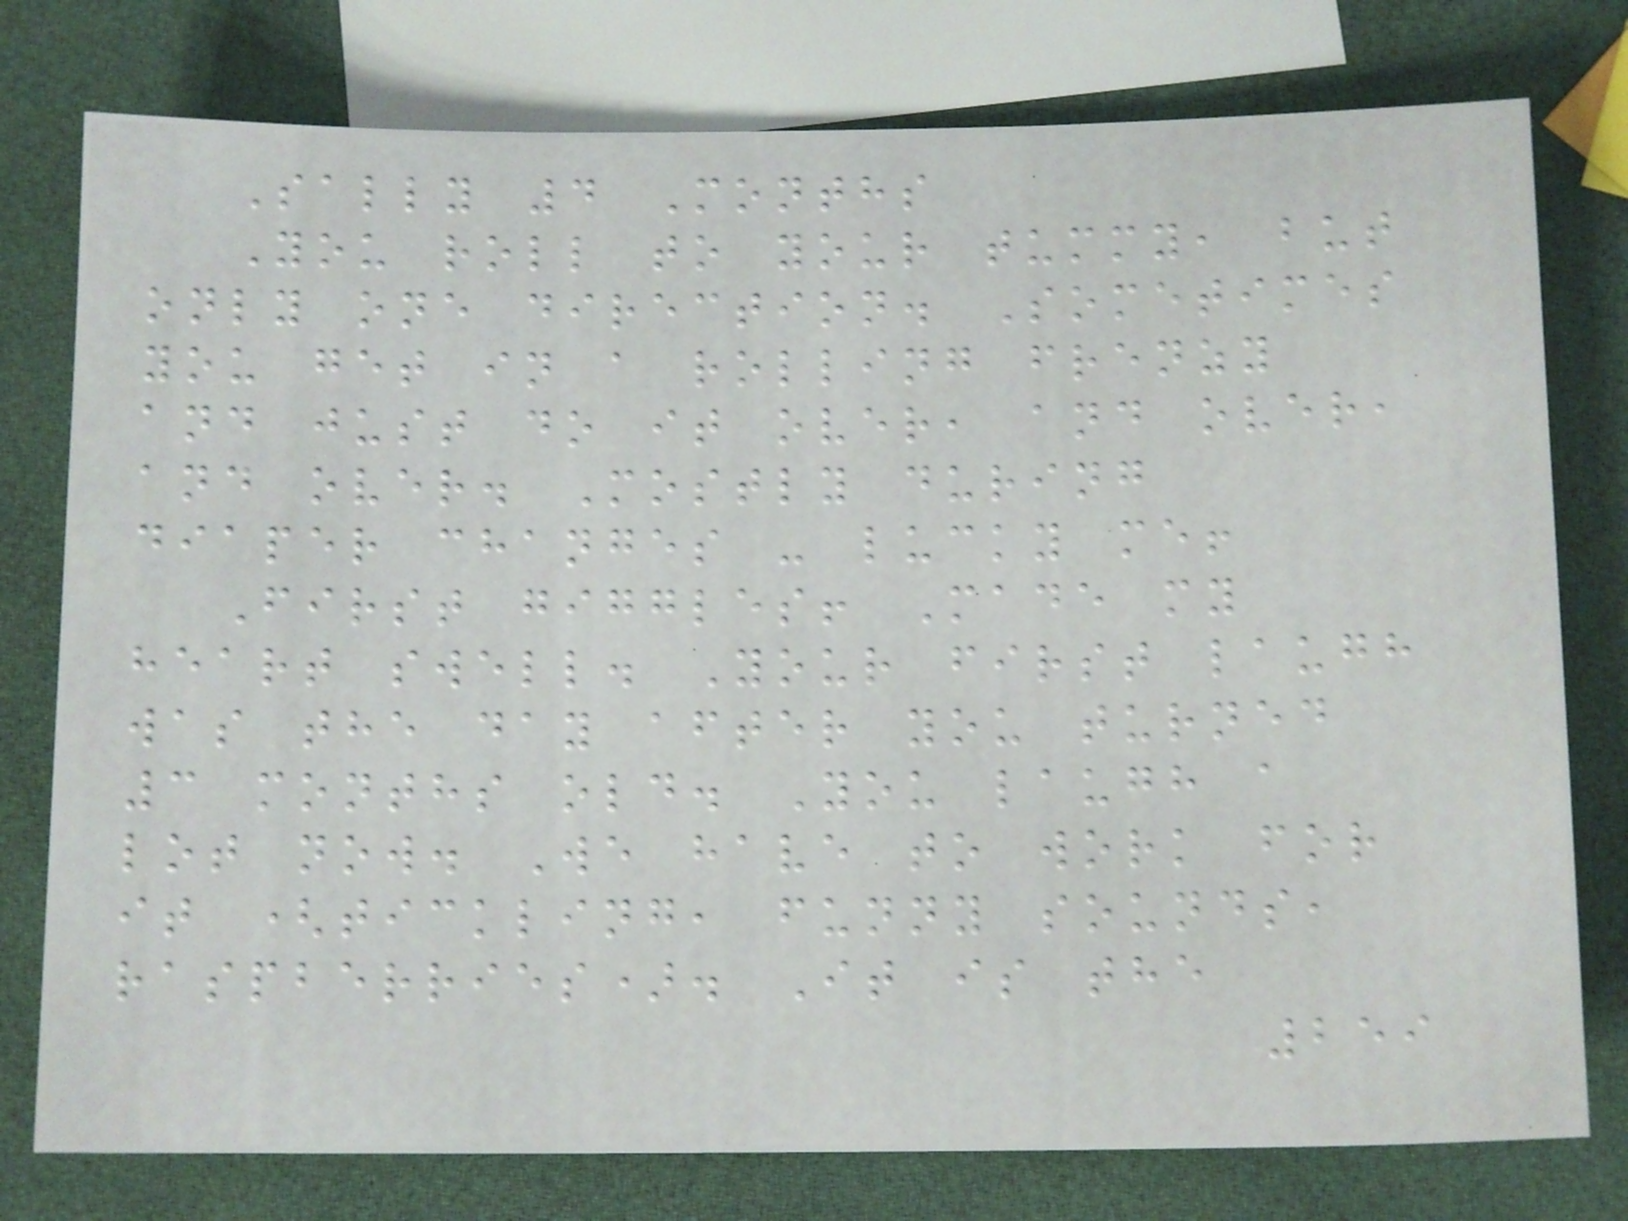Sally 4 Months
You roll to your tummy, but
only one direction. Sometimes
you get in a rolling frenzy
and just do it over, and over,
and over. Mostly during
diaper changes - lucky me!
First giggles! Made my
heart swell. Your first laugh
was the day after you turned
3 months old. You laugh a
lot now. We have to work for
it (tickling, funny sounds,
raspberries). It is the
259
